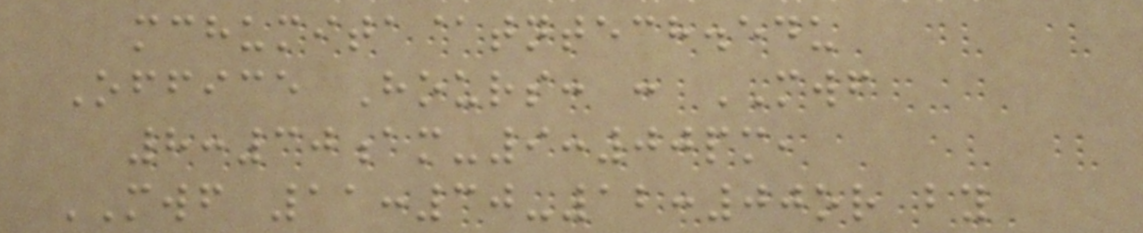mchumita@tntech.edu
Office Hours: : MWF
8:30am-9:00pm,
MWF 11:30-12:00or by
